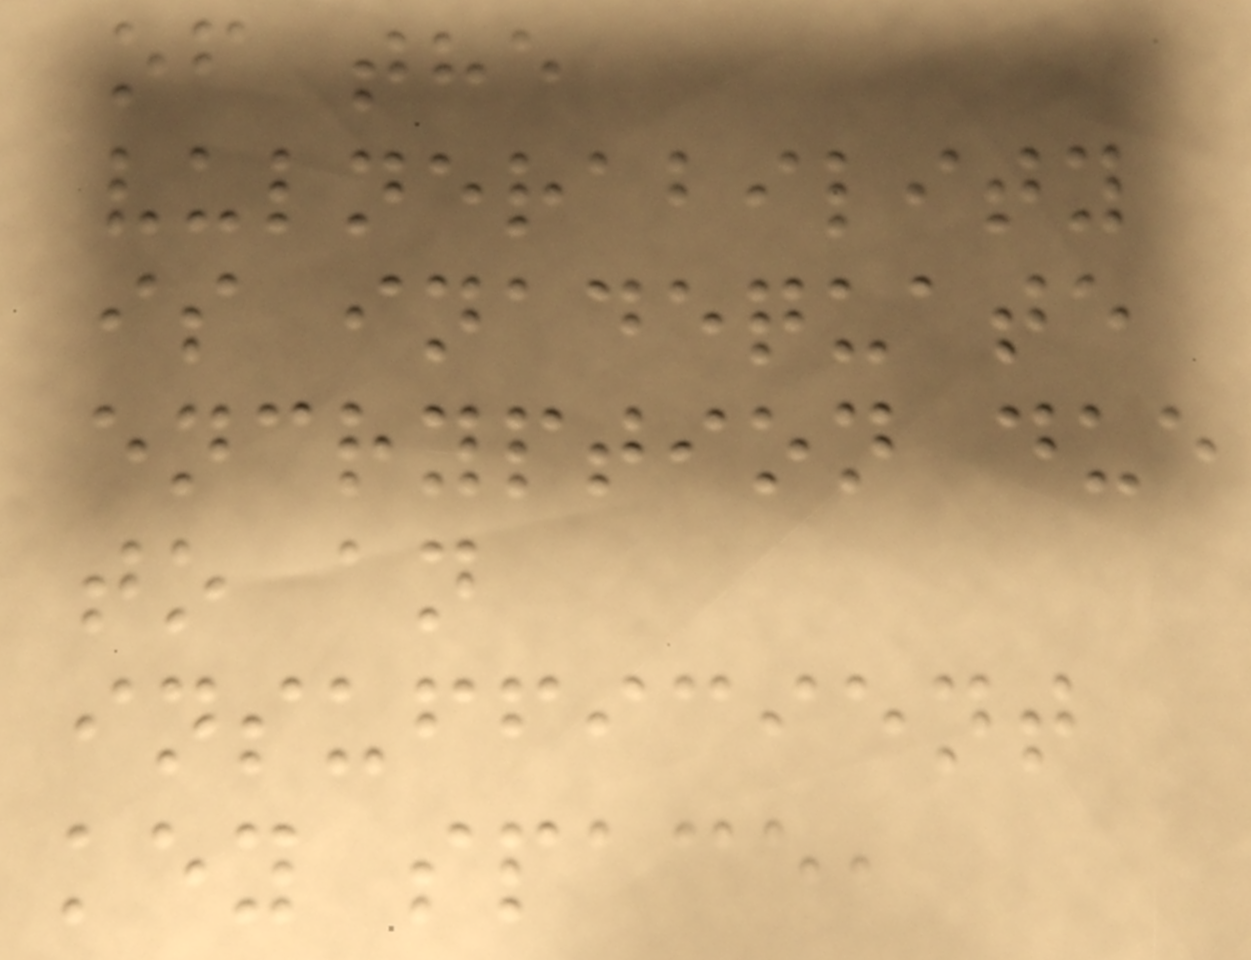of the
vulnerability
is inadequate
encryption due
to an
insufficient
key space,
